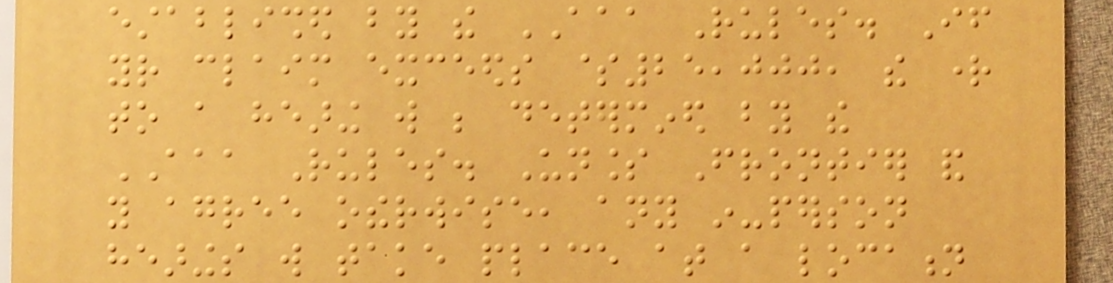established by the AAA Rules. If
your claim exceeds $25,000, the right
to a hearing will be determined by the
AAA Rules. Unless Frontier and
you agree otherwise, any in-person
hearings will take place at a location
